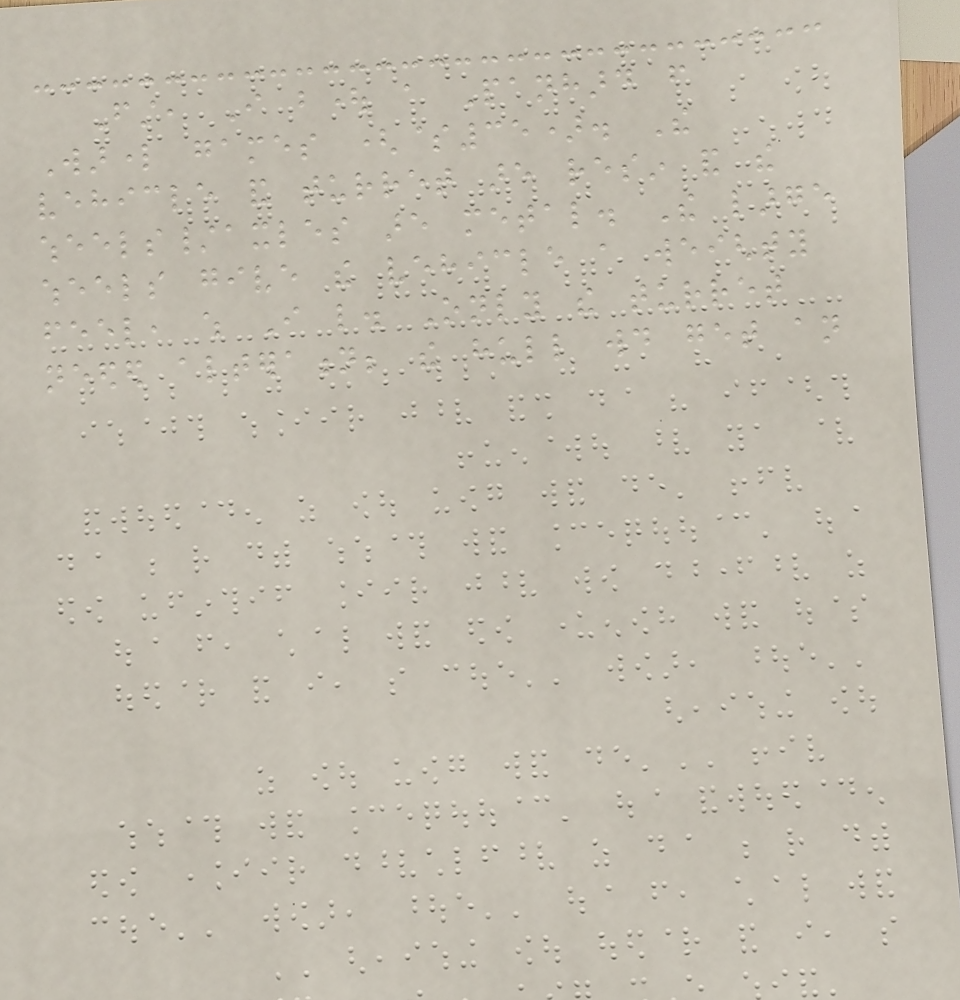First, I bought a Panhard from
Warlord games ($35). The
vehicle and turret are resin and the
wheels/axles are metal. The large
wheels give the vehicle a weighty
feel, which I like. Only the turret
needed alteration; the hull would get an
